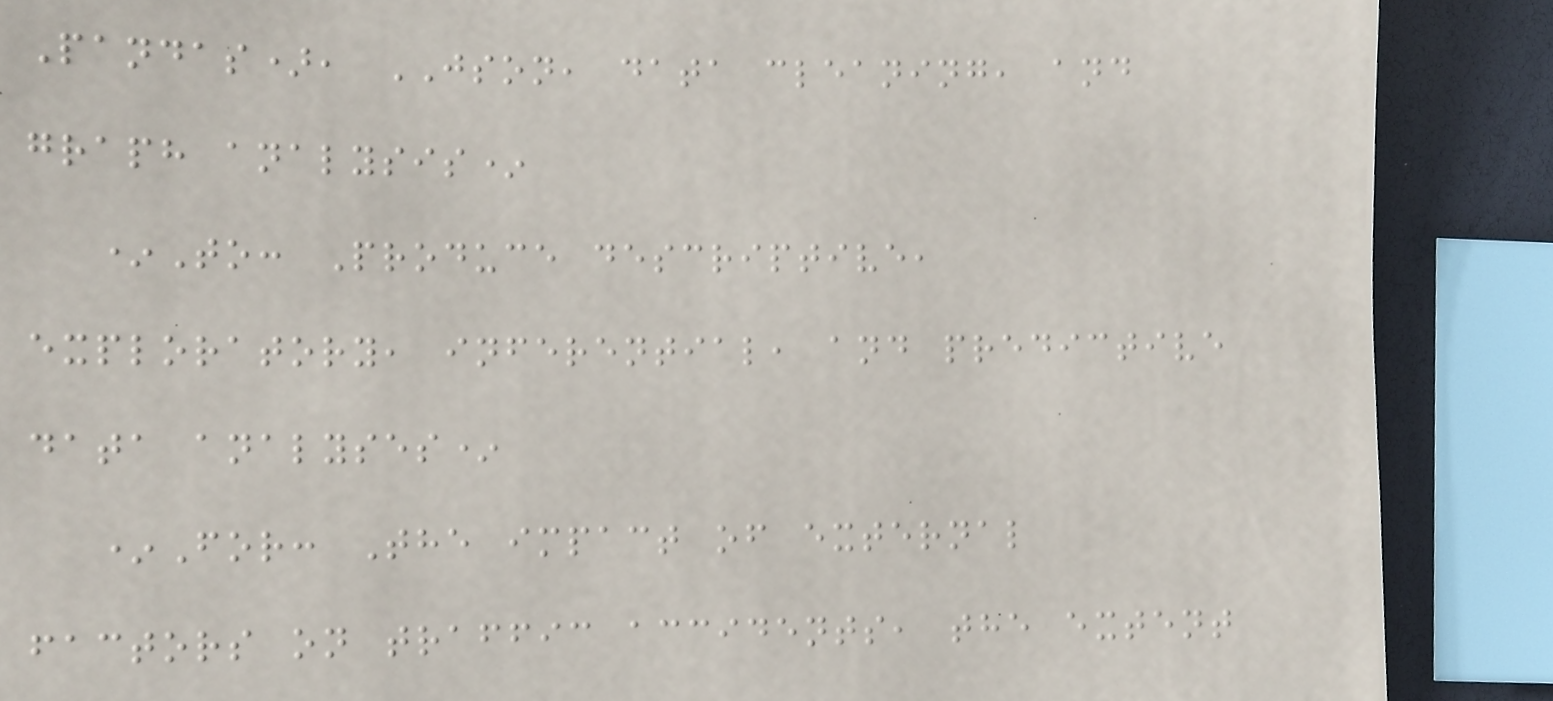Pandas), JSON, data cleaning, and
graph analysis*
*To: Produce descriptive,
exploratory, inferential, and predictive
data analyses*
*For: The impact of external
factors on traffic accidents, the extent
